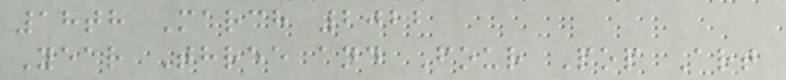18th March 2022
Year Three and Four Pop Art
